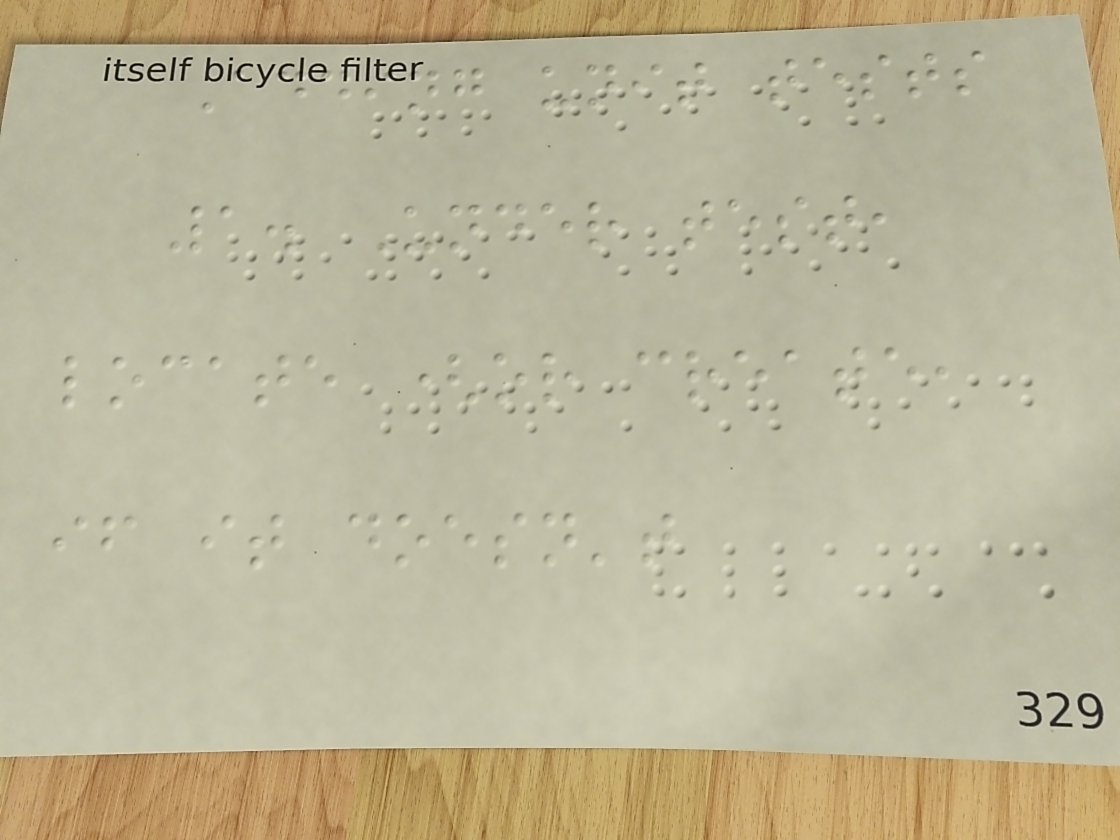Adding unit tests
1. Under test,
locate (or create,
if it doesn't
